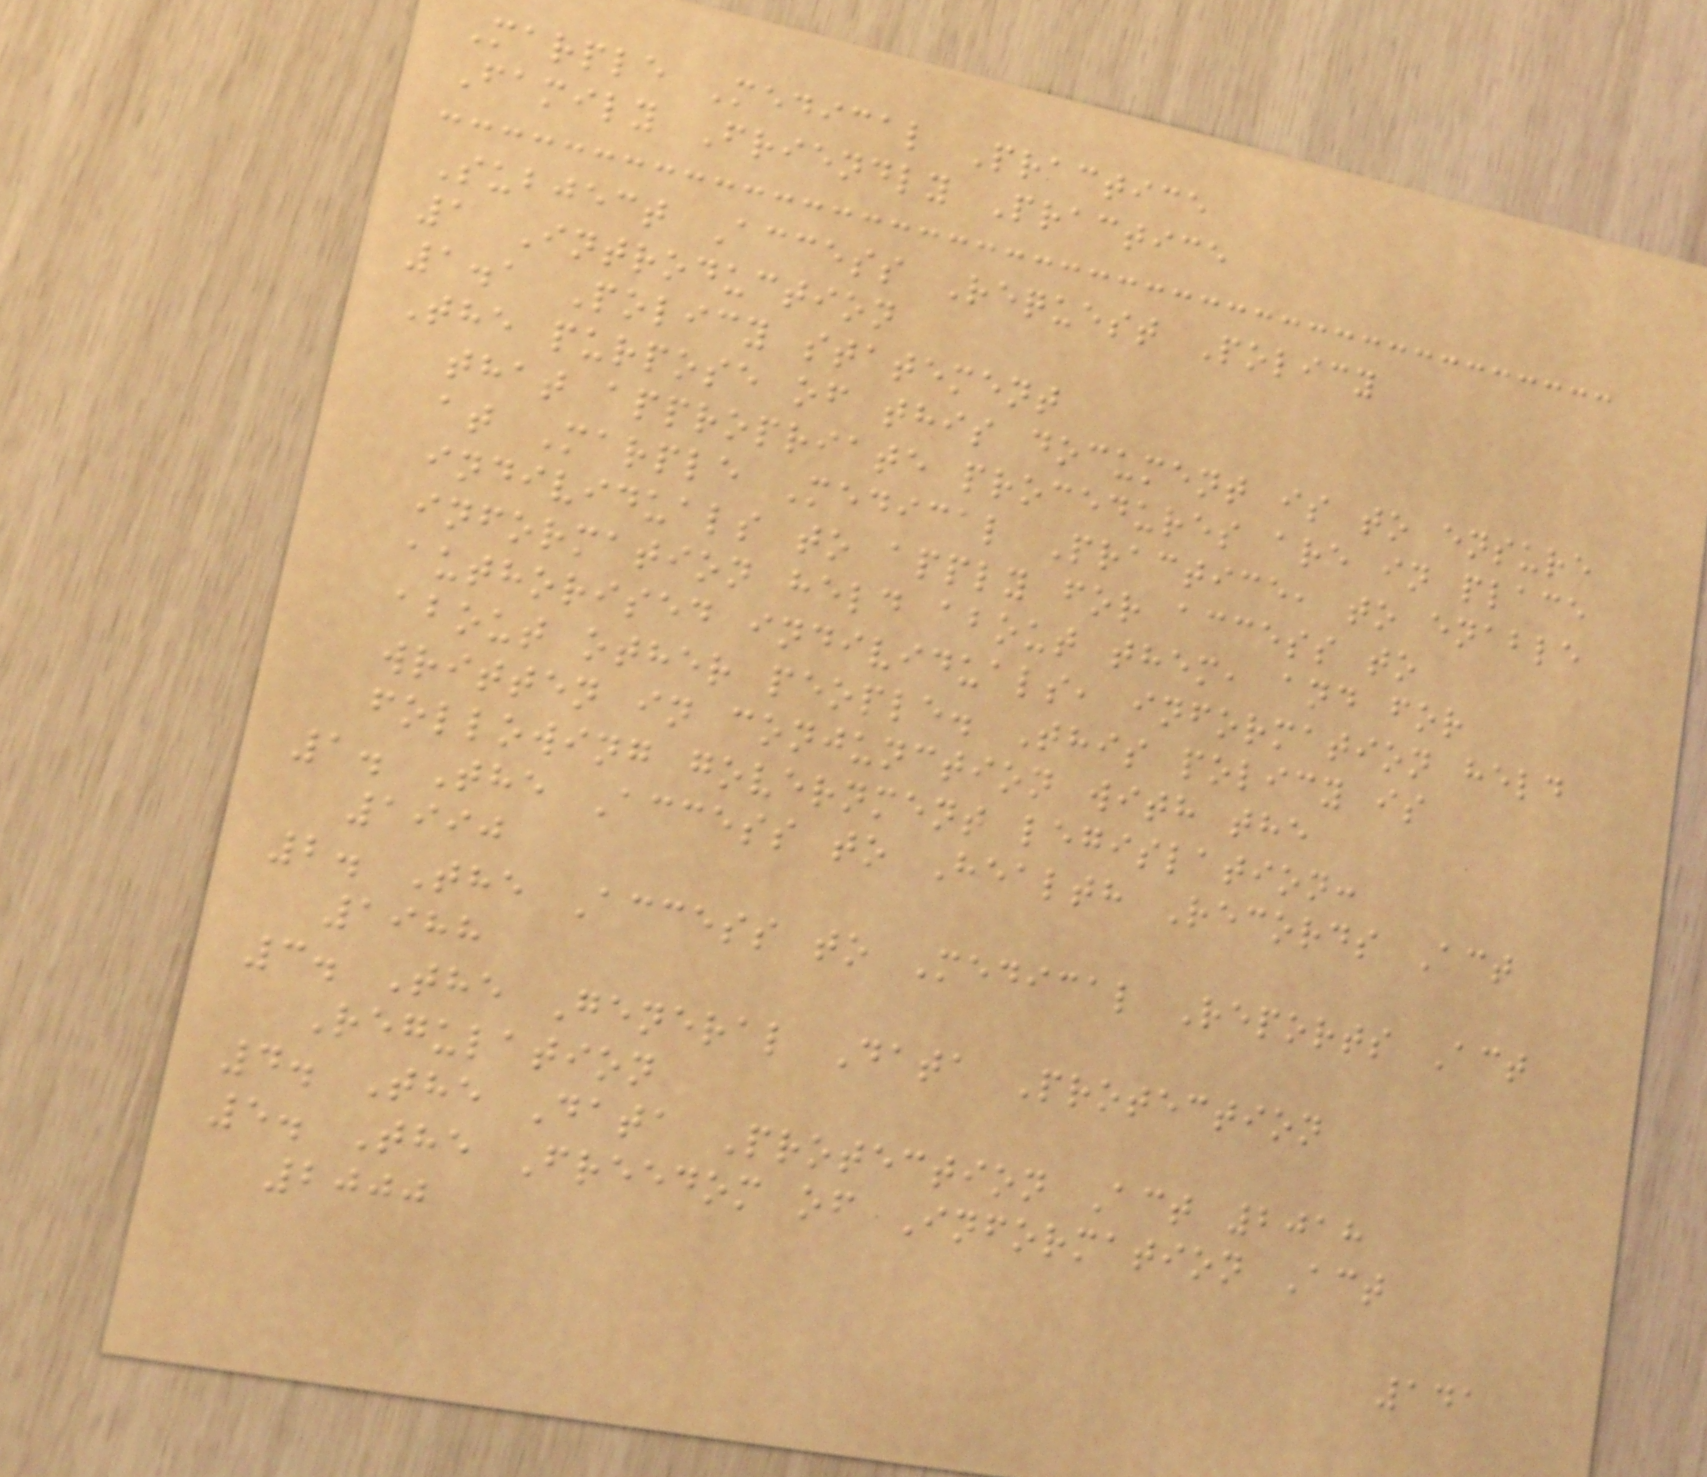Marple Medical Practice
Family Friendly Practice
Subject Access Request Policy
1 Introduction
1.1 Policy statement
The purpose of this document is to ensure
that appropriate procedures are in place
at Marple Medical Practice, to enable
individuals to apply for access to
information held about them, and for
authorised individuals, information held
about other people. This policy is
written in conjunction with the
following government legislation:
1. The Access to Health Records Act
1990
2. The Access to Medical Reports Act
1988
3. The General Data Protection
Regulation
4. The Data Protection Act 2018
5. The Freedom of Information Act
2000
141
